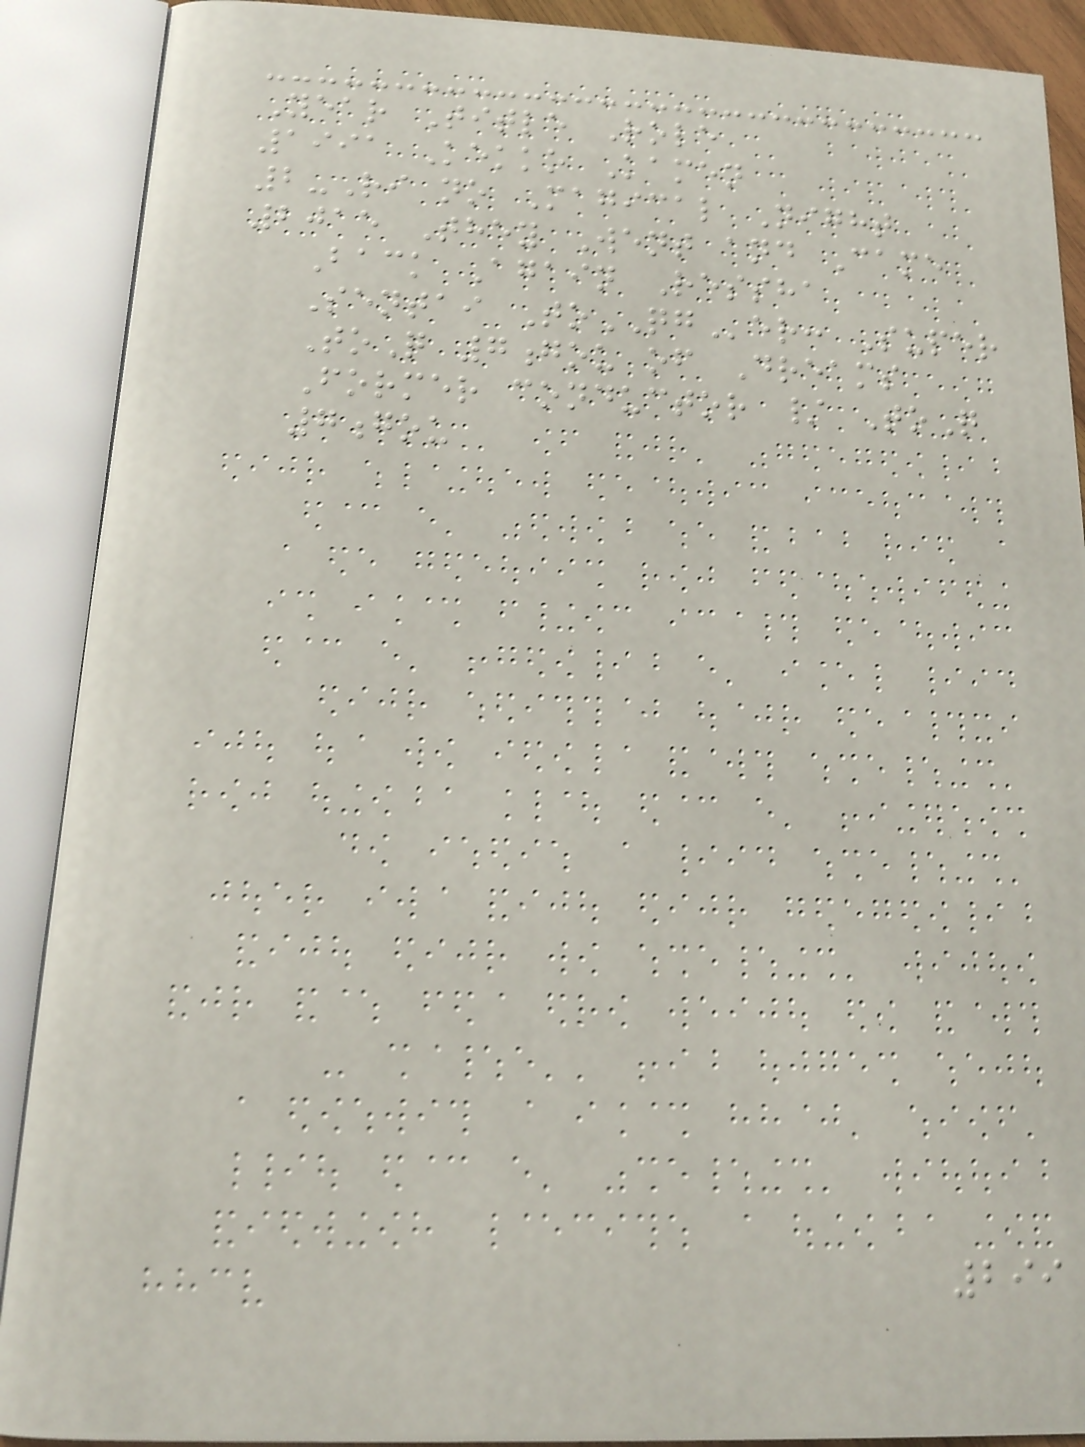Year Title Role
1991 Kekko Kamen
2-Ri no Magical Night
2015 They Went and Came
Back Again Ressha
Sentai ToQGer: Super
ToQ 7gou of Dreams
Former conductor / ToQ
7gou
299
